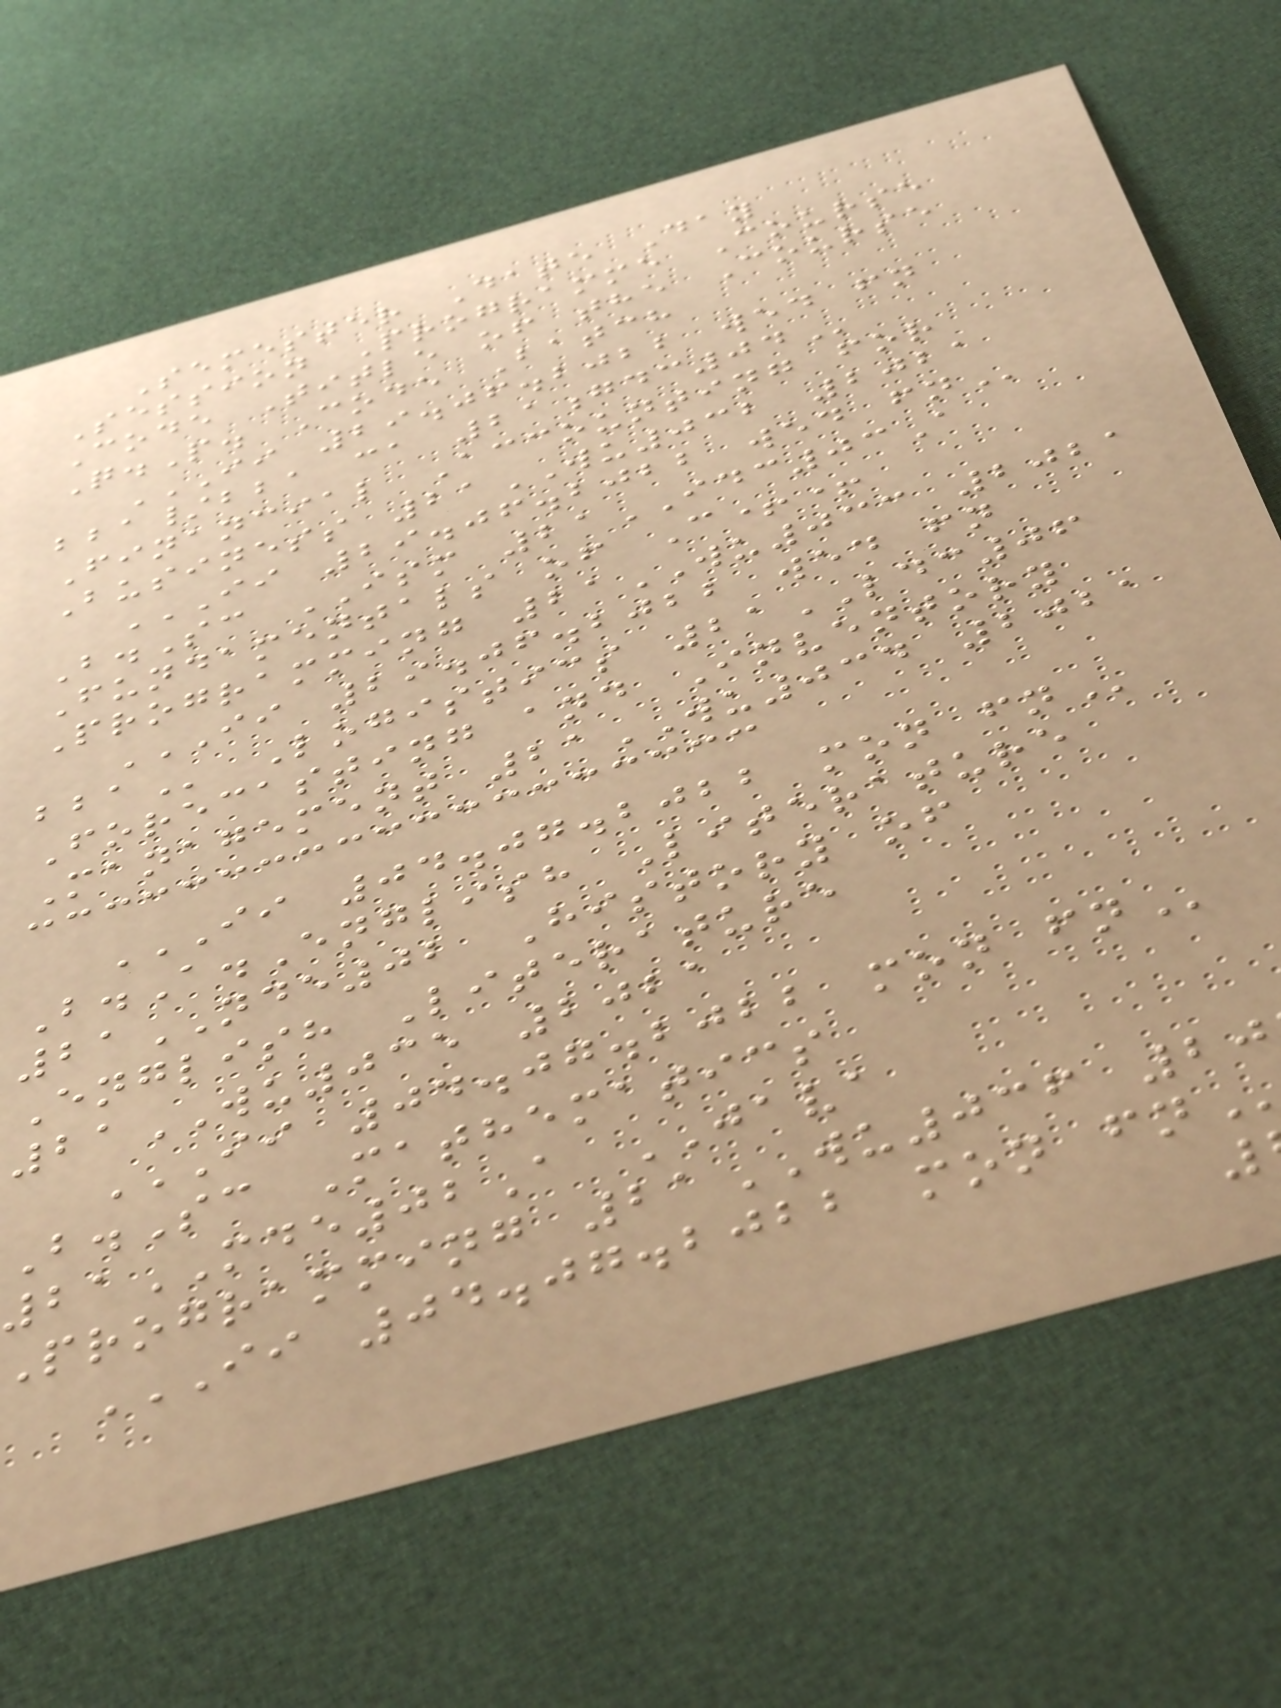Semester Date Day
Session Programme Course
Code Title of the Course
Q.P. Code Batch
II 29.06.2022 WED FN
bba/bba ca
Financial Accounting for
Business 21WU032 2021
II 29.06.2022 WED FN
B.Sc ISM 21IDC03A
Fundamentals of C++
Programming 21WU033 2021
II 29.06.2022 WED FN
Logistics 21LDC06
Forecasting and Inventory
Management 21WU034 2021
II 04.07.2022 MON FN
B.A.English Literature
21NDE02 History of
English Literature
21WU035 2021
II 04.07.2022 MON FN
B.Sc Mathematics
21MDE02A JAVA
programming 21WU036 20
